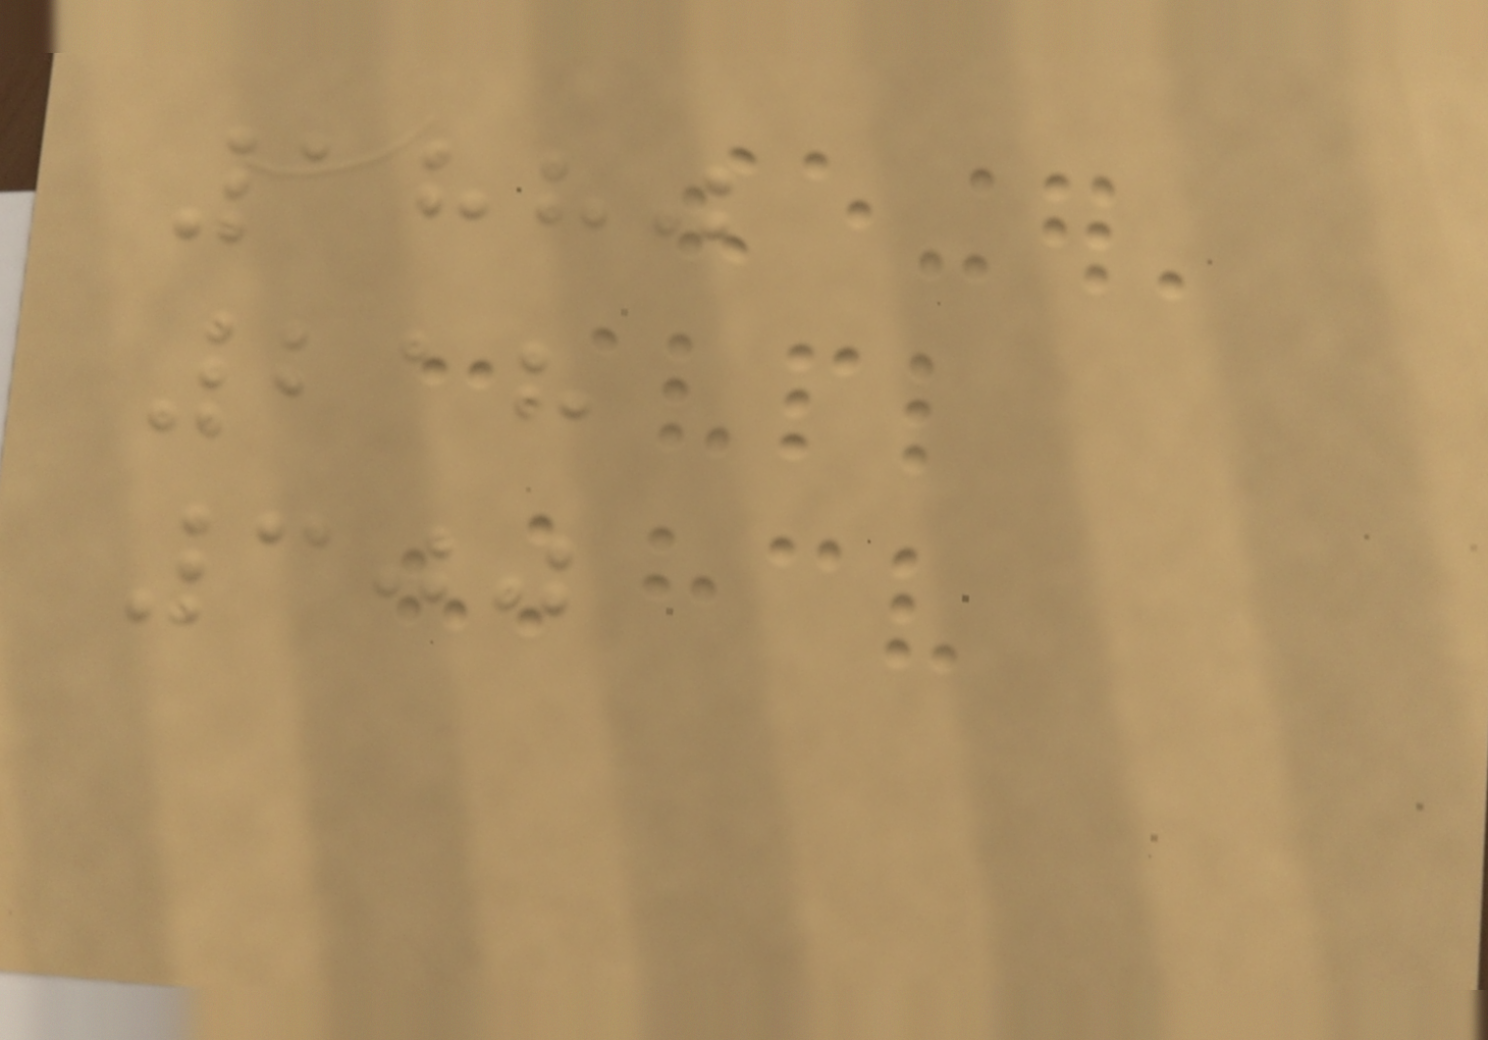1880
218
300
